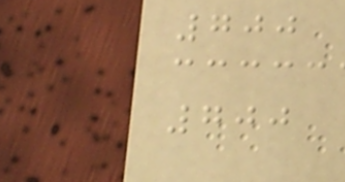700
700
